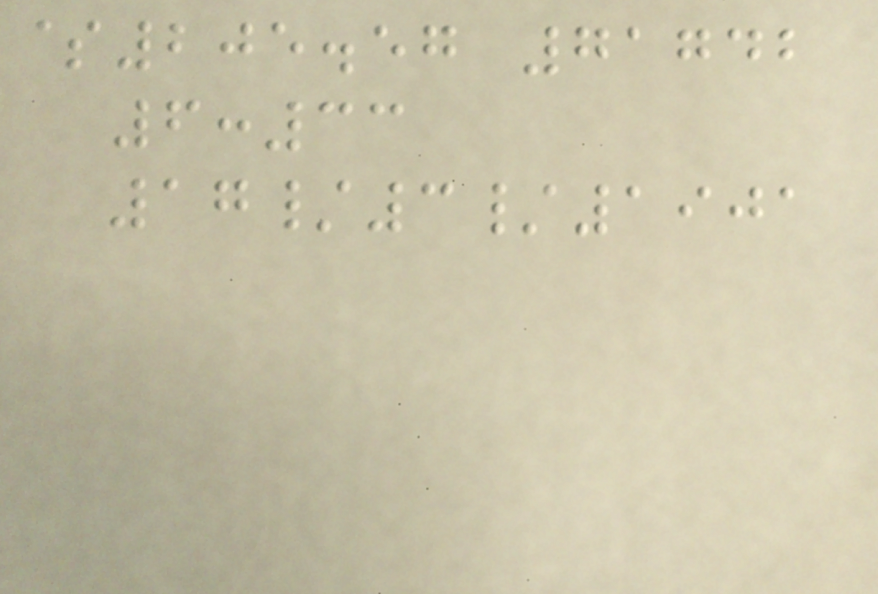$205.57 71742
6:33
17/3/1901
